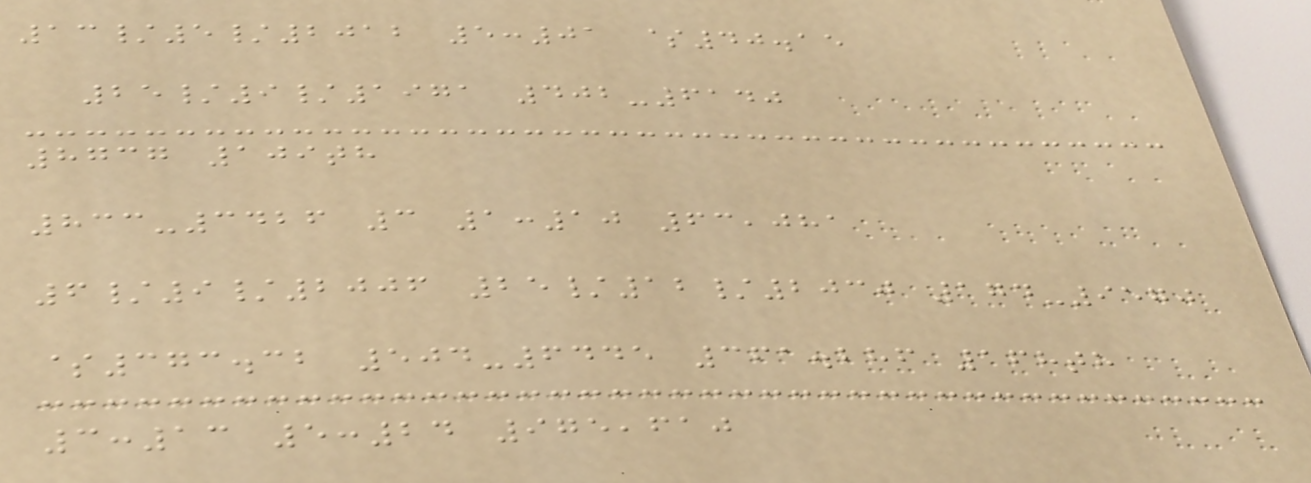13/5/2012 5:01 $40.15
25/9/1971 402-6140
8737 109th
833-3426 3 1:10 63,081
6/9/2006 25/12/2030 174-9570
$373.32 504-6445 361.286 168th
3:13 5:24 975,610
